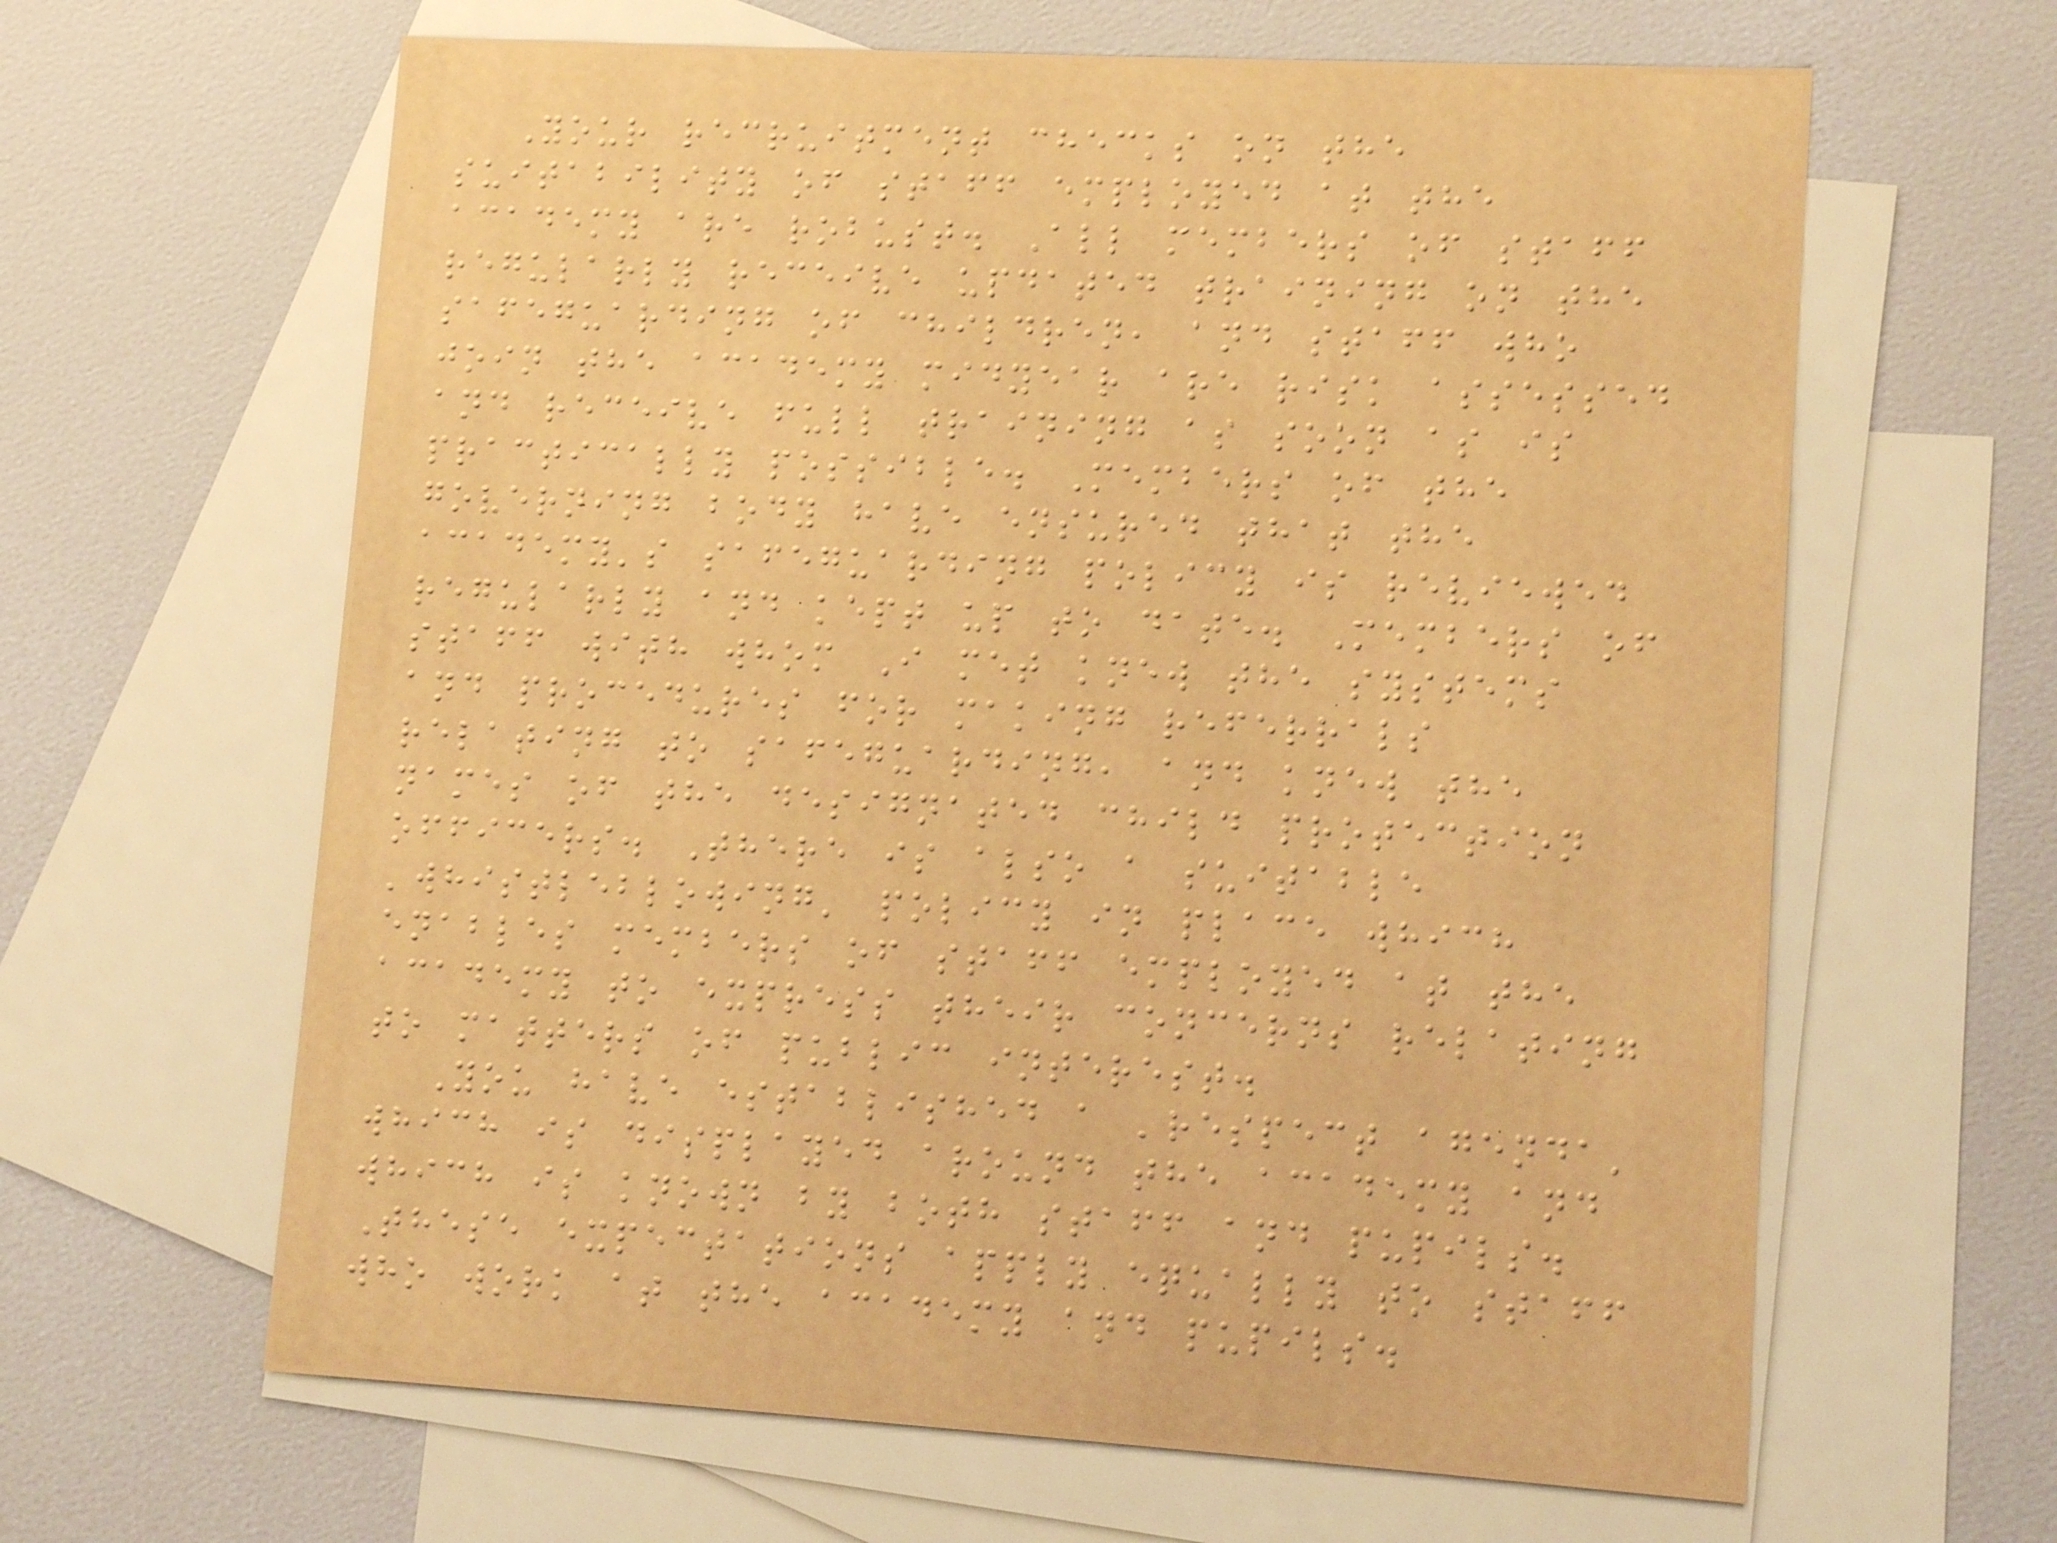Your recruitment checks on the
suitability of staff employed at the
academy are robust. All members of staff
regularly receive updated training on the
safeguarding of children, and staff who
join the academy midyear are risk assessed
and receive full training as soon as is
practically possible. Members of the
governing body have ensured that the
academy's safeguarding policy is reviewed
regularly and kept up to date. Members of
staff with whom I met knew the systems
and procedures for making referrals
relating to safeguarding, and knew the
names of the designated child protection
officers. There is also a suitable
'whistleblowing' policy in place which
enables members of staff employed at the
academy to express their concerns relating
to matters of public interest.
You have established a 'respect agenda'
which is displayed around the academy and
which is known by both staff and pupils.
These expectations apply equally to staff
who work at the academy and pupils.
